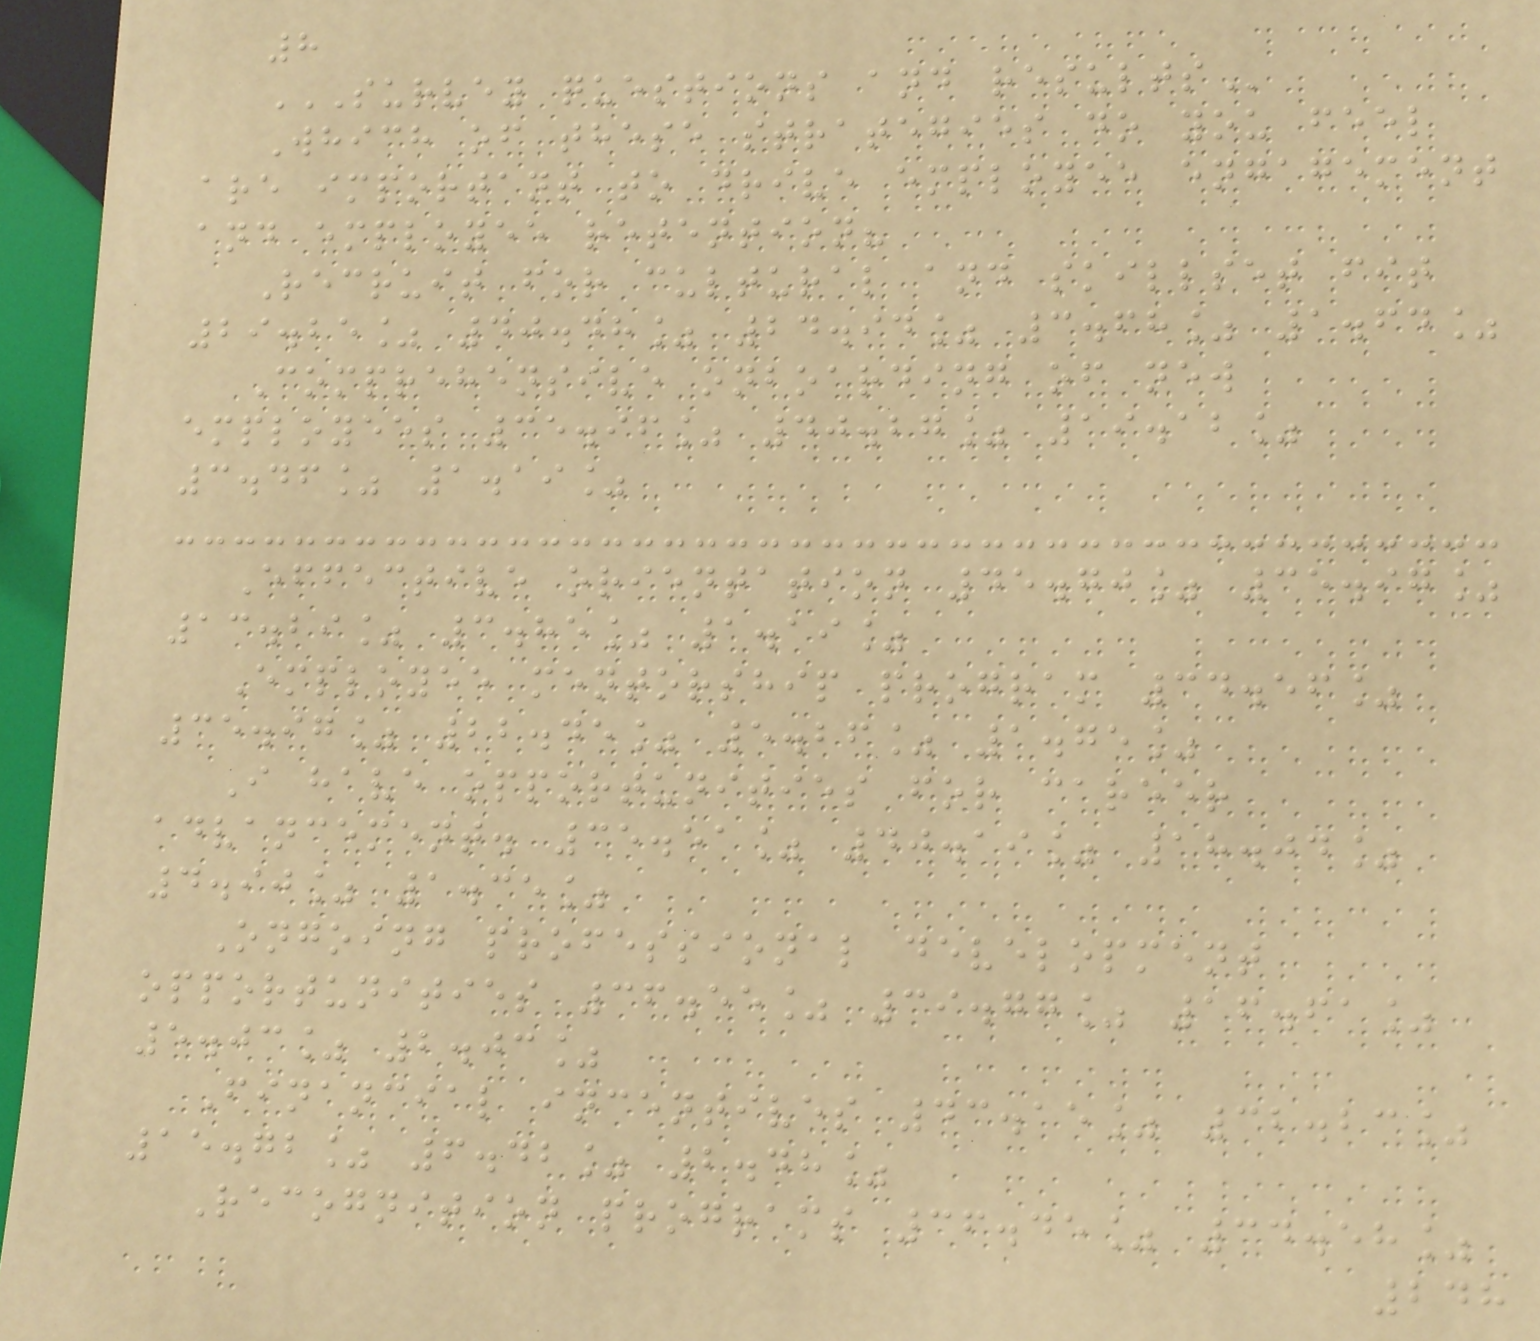8
SURVEY QUESTIONS AND RESULTS
Which of these strategies do you feel
are important to drive employee engagement
and employee retention?
Recruit for cultural and skillset fit
29.25% 40.48% 24.94% 3.68% 1.64%
Comprehensive onboarding of new
employees 35.96% 40.27% 19.12%
3.46% 1.19%
Effective orientation 45.70% 35.97%
13.29% 3.85% 1.19%
Employee mentorship program 34.56%
35.97% 22.45% 5.26% 1.75%
I have opportunities for career
advancement. 35.51% 40.19% 18.04%
4.90% 1.35%
Ongoing professional development
opportunities 36.55% 39.77% 16.61%
5.03% 2.03%
Financial incentives 43.15% 32.23%
15.72% 6.42% 2.48%
Recognition programs 36.45% 34.58%
248
